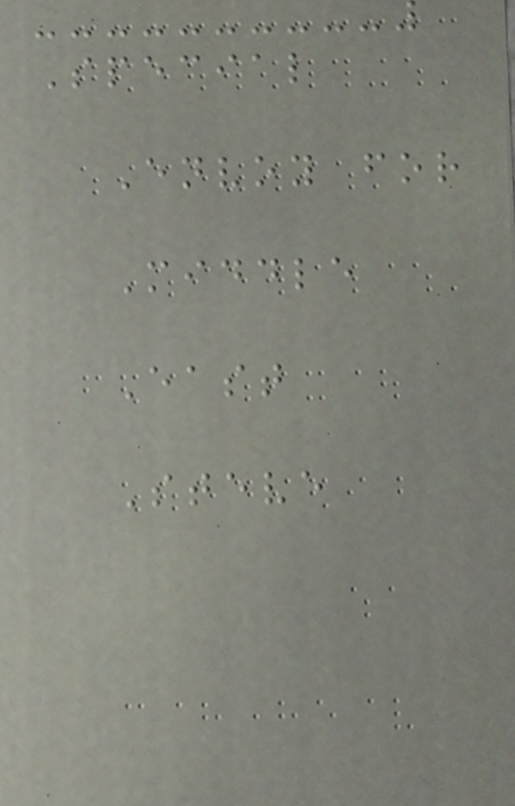Special
Envoy for
Middle
East
Steve
